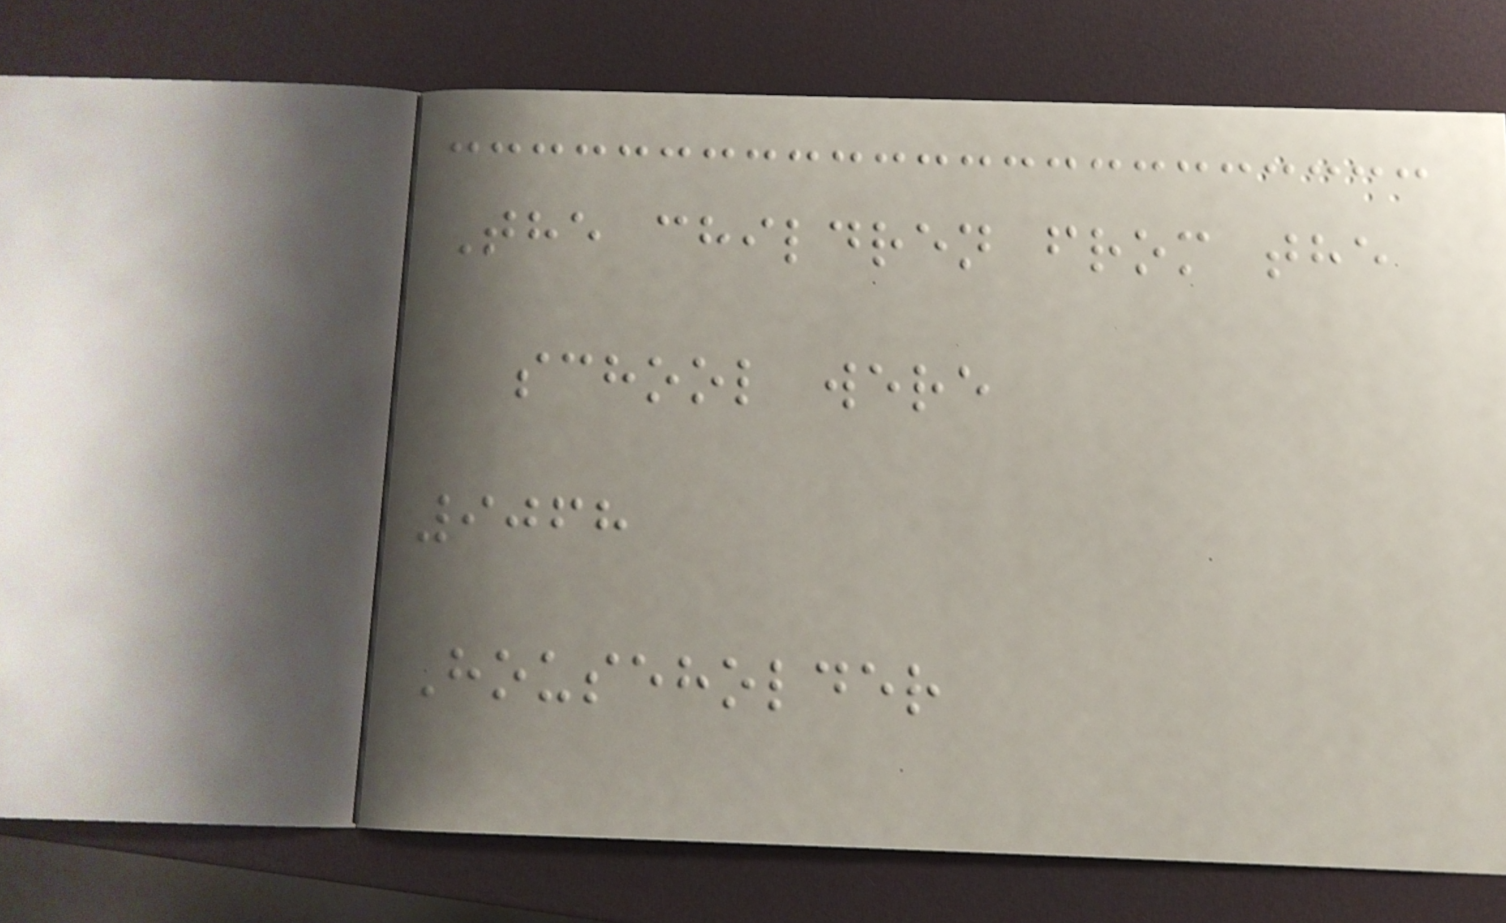The children from the
school were
9068
Householder
